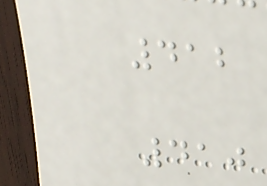412
410
